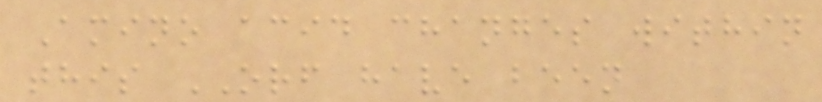Amino acid changes within
this ORF have been
